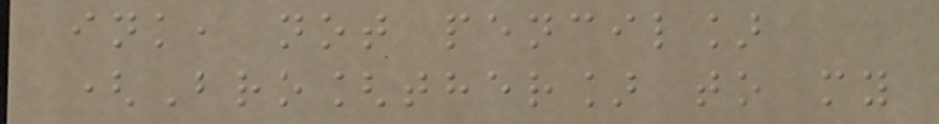ink, not pencil]
(Bro[ther] to my
